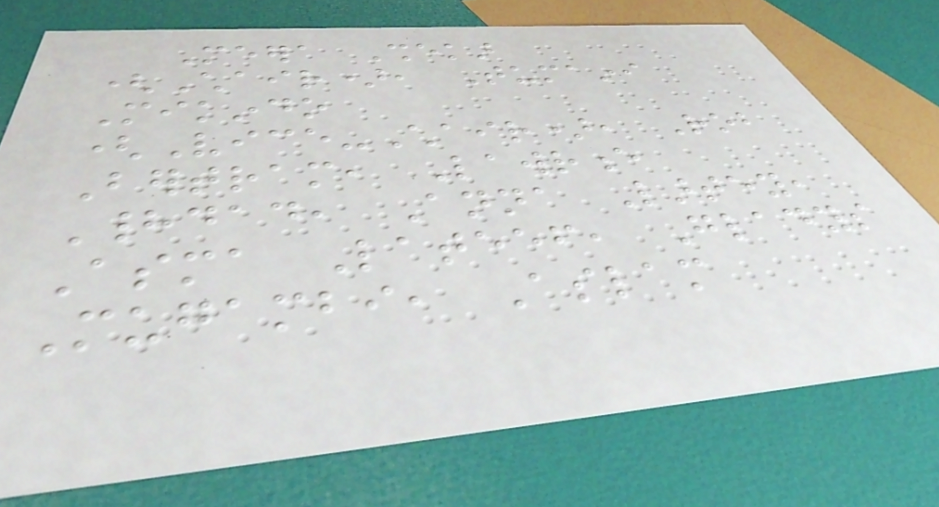Meera Shekar
(Chair), Tumaini
Mikindo
(Vice-Chair), Rob
Bertram, Lawrence
Haddad, Anna Lartey,
Asma Lateef, Gladys
Mugambi, Aslam
